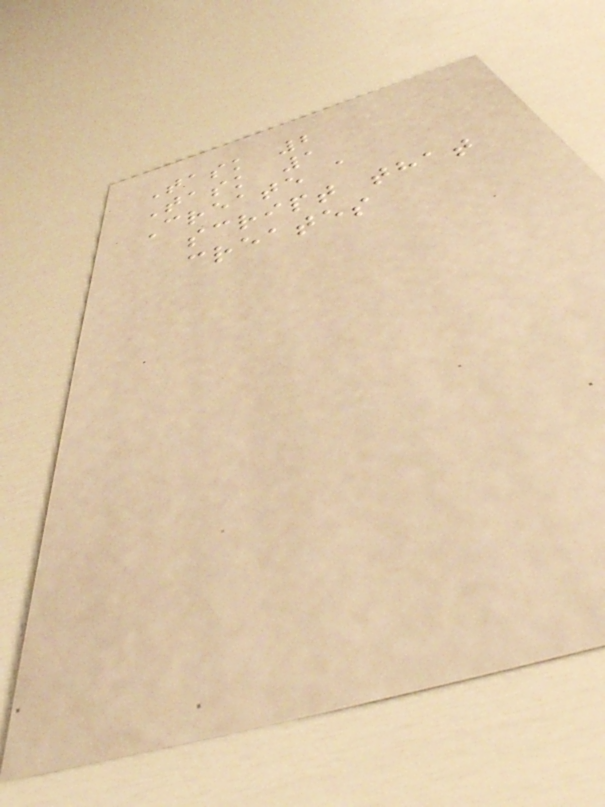Task 2
Task 1
Create a
script that
creates
